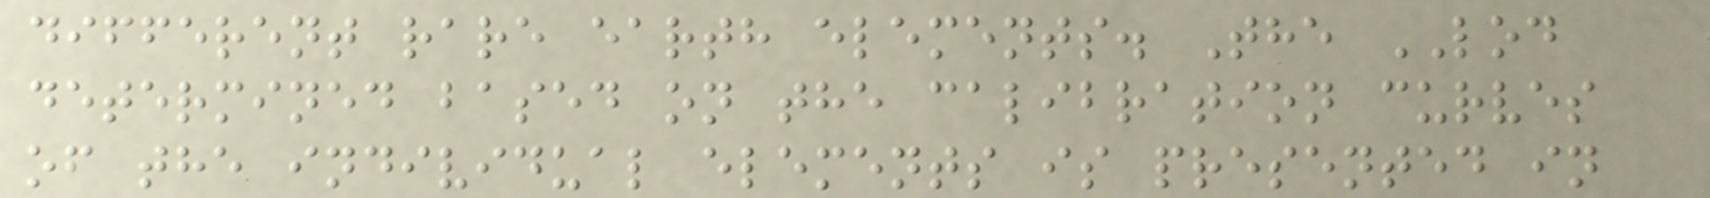different rare earth elements. The LOD
determined based on the calibration curves
of the individual elements is presented in
